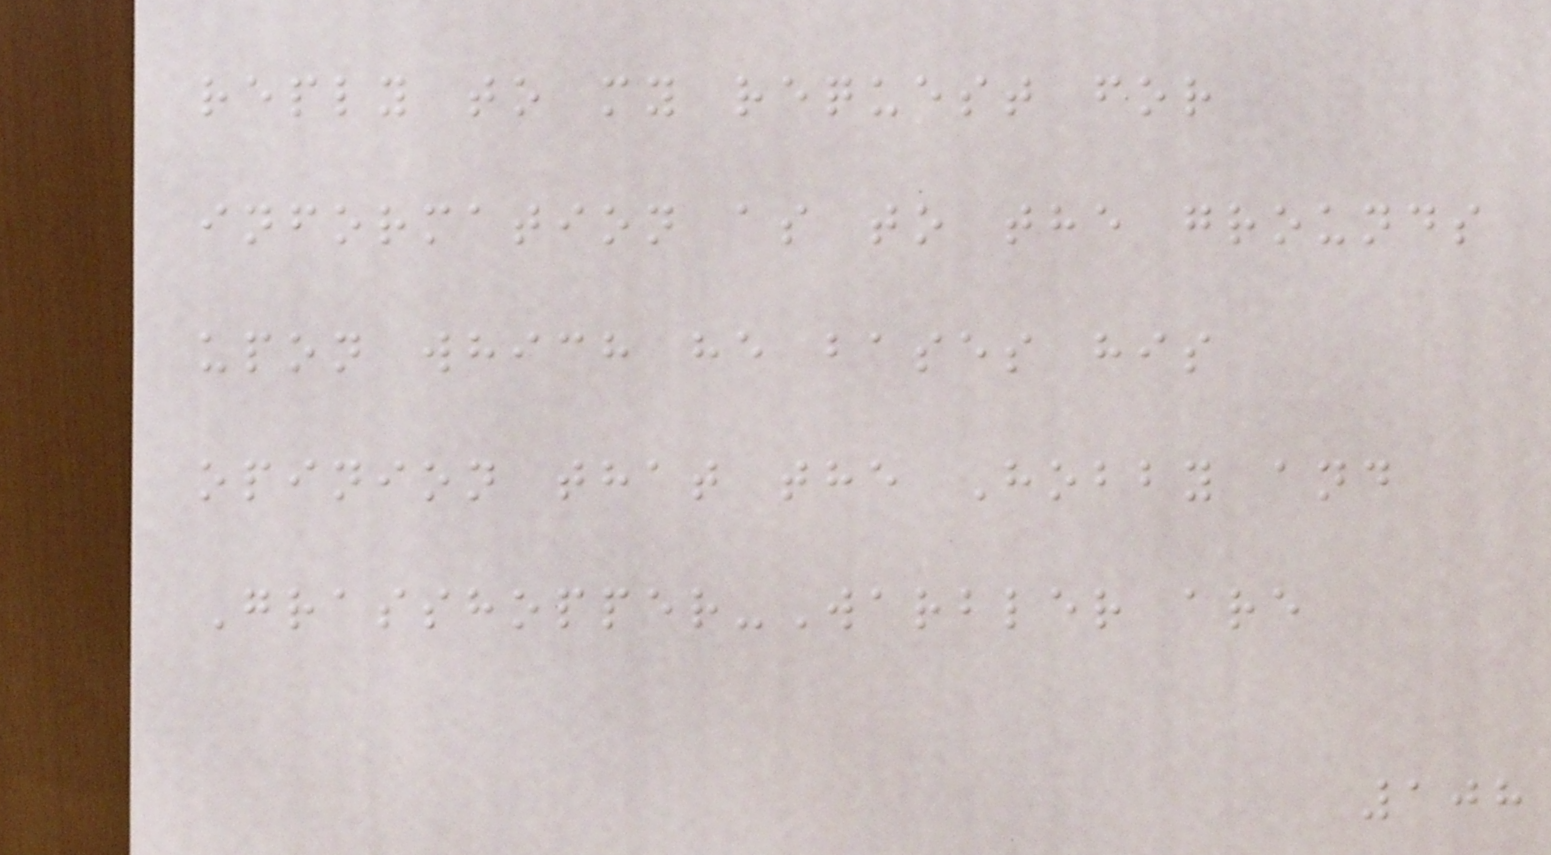reply to my request for
information as to the grounds
upon which he bases his
opinion that the Hobby and
Grasshopper-Warbler are
108
